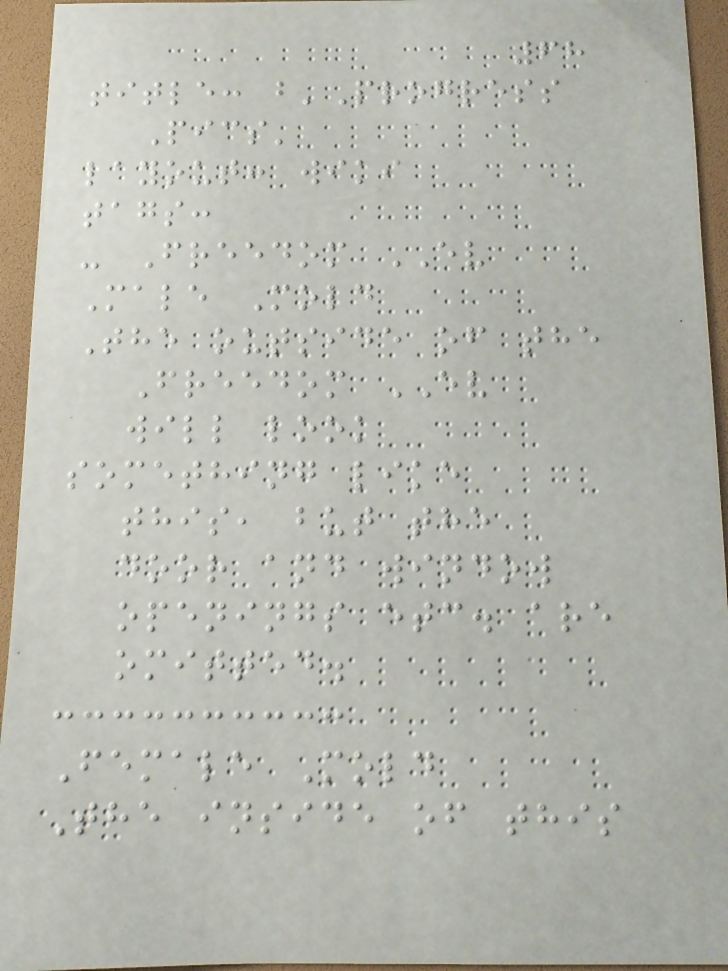68
title: b'Progress
Pics'
layout: wiki
tags:
- Freedom EV
Male Mold
The outside of the
Freedom EV
will look
something like
this, but the
door and window
openings etc. are
omitted.
Female Mold
The inside of this
